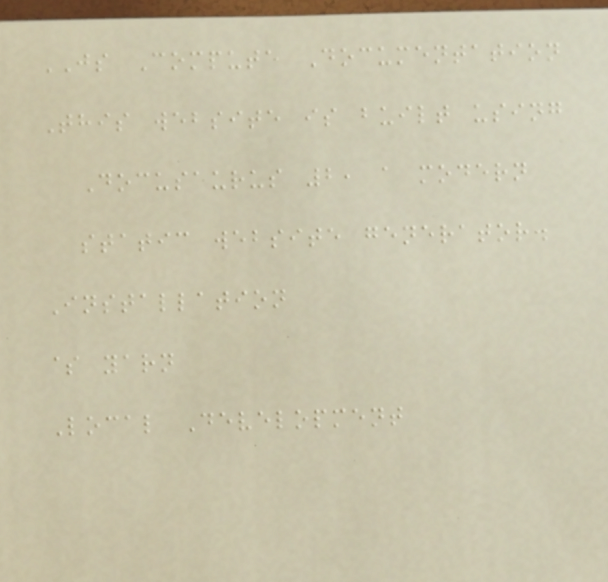JS Compute Documentation
This website is built using
Docusaurus 2, a modern
static website generator.
Installation
$ yarn
Local Development
